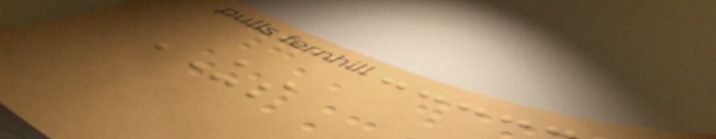US
